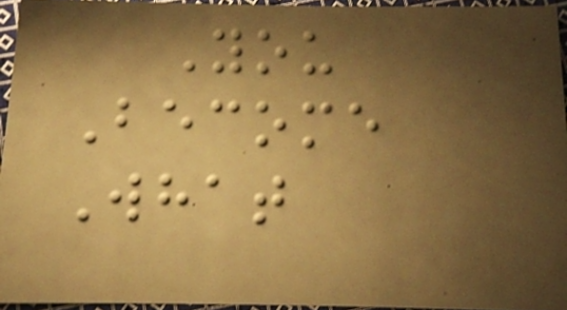You
Become
What
